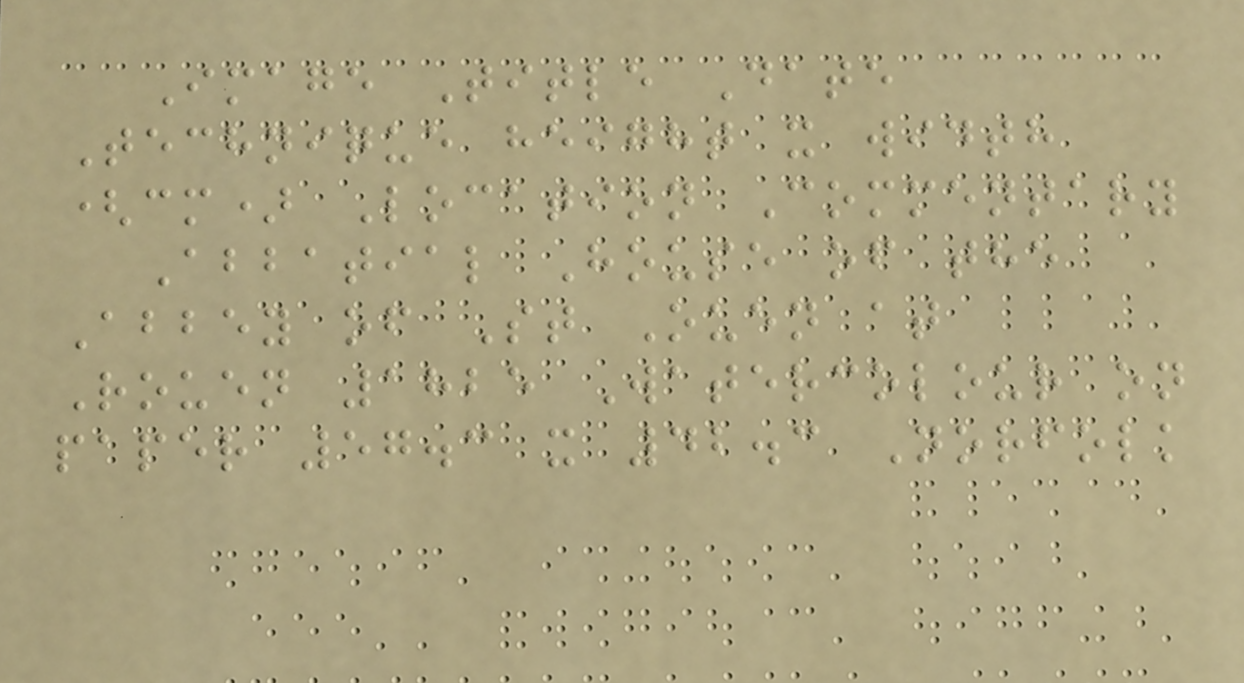Image Title Date
Technique height x width
(cm) Location Commentary
Abbatial House of the
Abbey of St Ouen at
Rouen 1825 Watercolour on
paper 57.3 x 42.3 Norfolk
